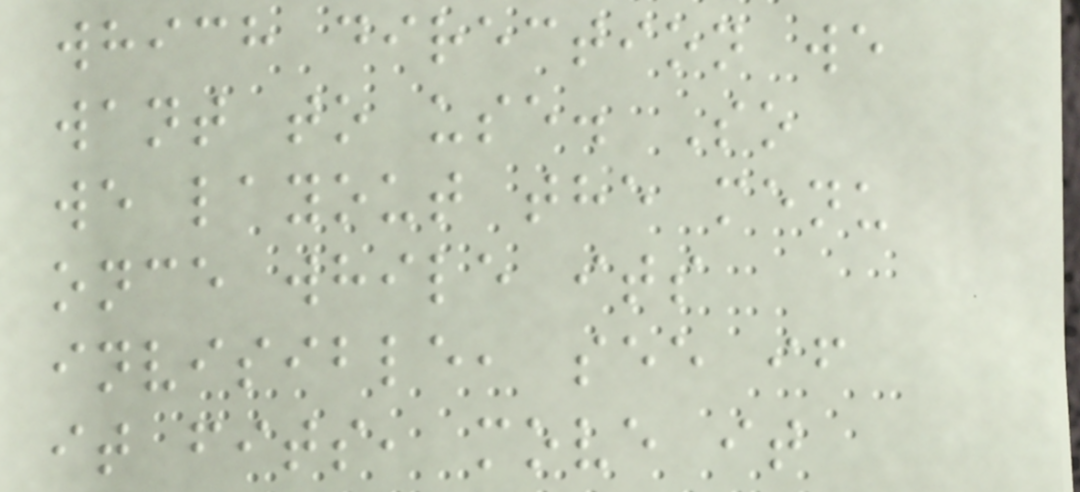which direction we
want to use. So
we layout the menu
once while its
invisible, see if
it fits, move it
